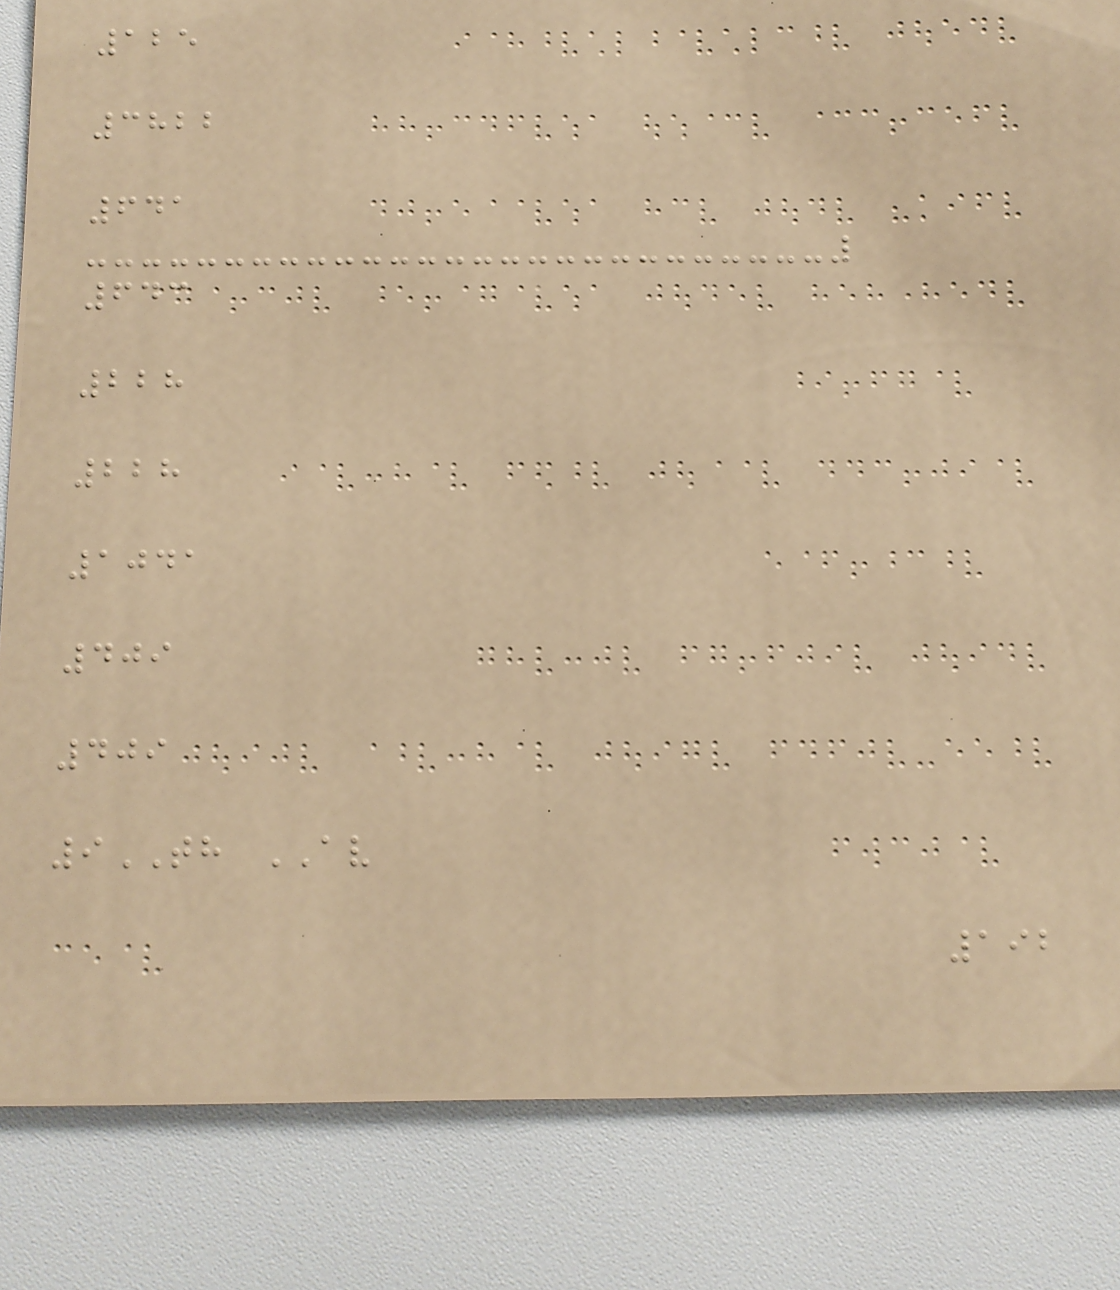125
3822
641
643
228
228
1041
409
409
9TH AV
192
